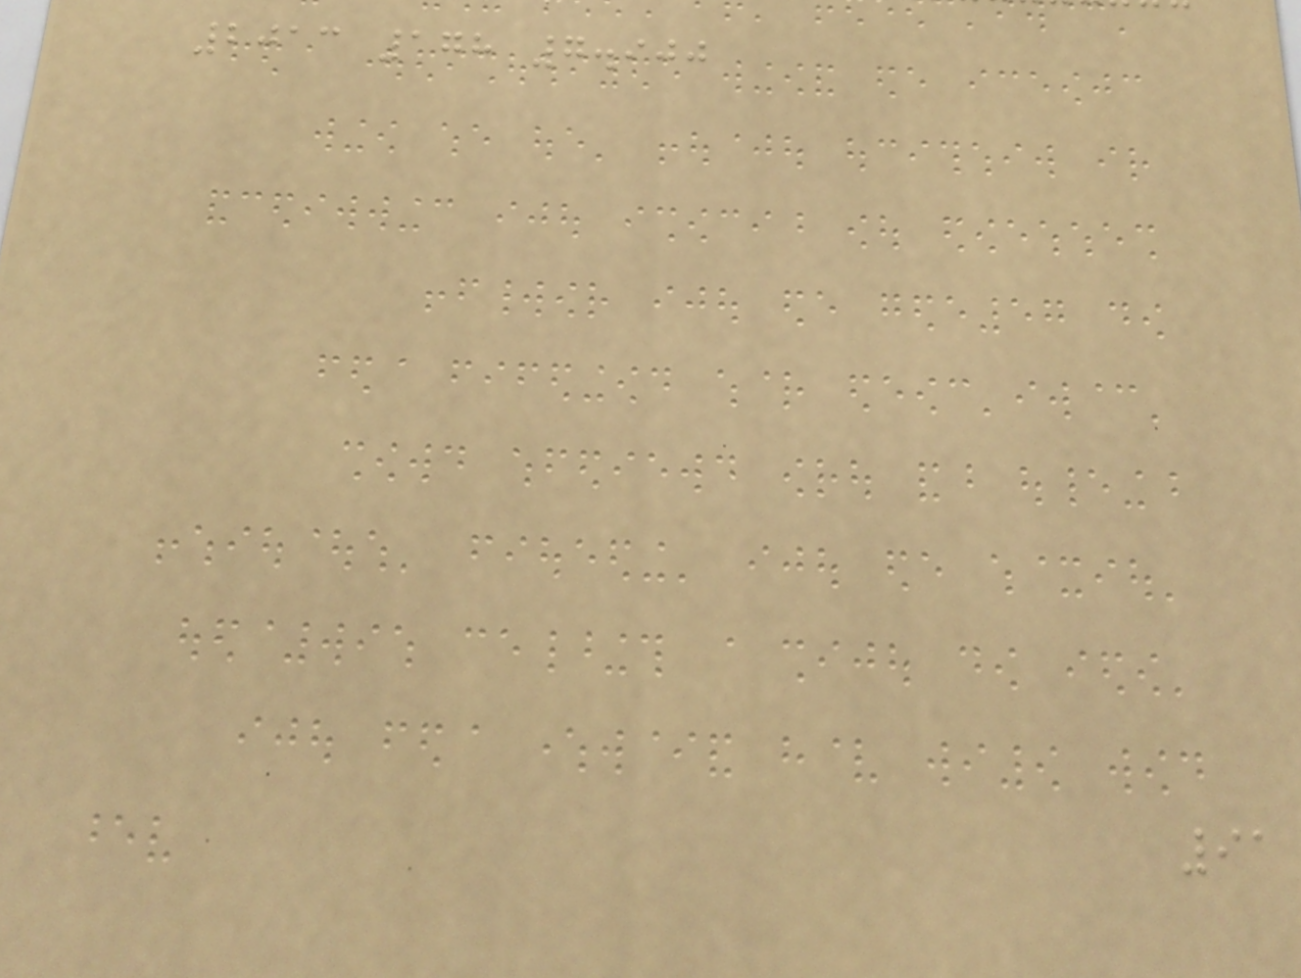2013 178 7.900
91
